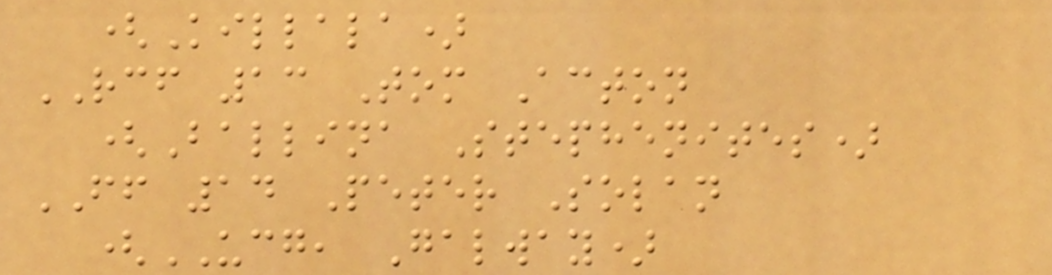(Killala)
RCF 13 Tom Acton
(Ballina Stephenites)
FF 14 Peter Solan
(UCG, Galway)
